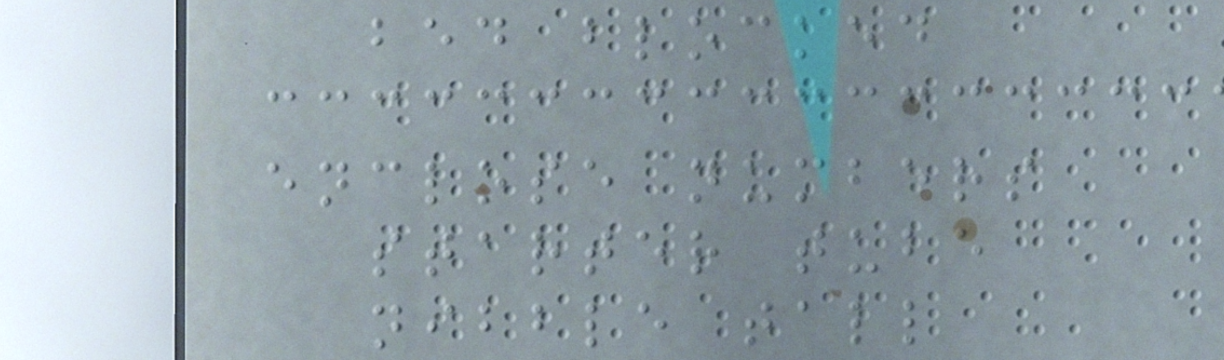bed blocked
enclose numbers
starter tube
nibble tall
